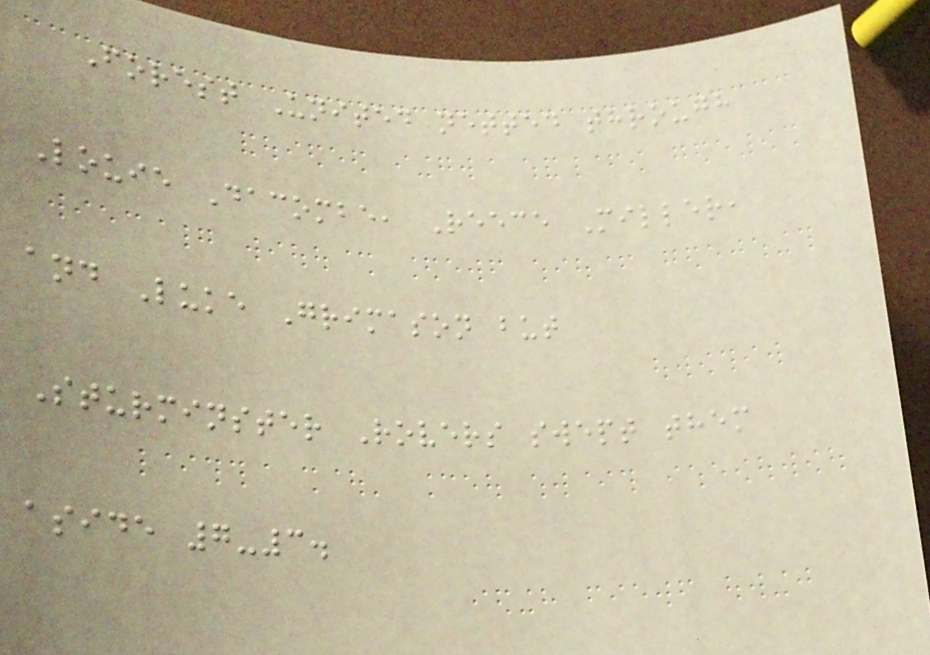Forest United netted through
Louie Dacombe, Reece Miller,
and Luke Grimason but
Sturminster Rovers swept them
aside 7-3.
